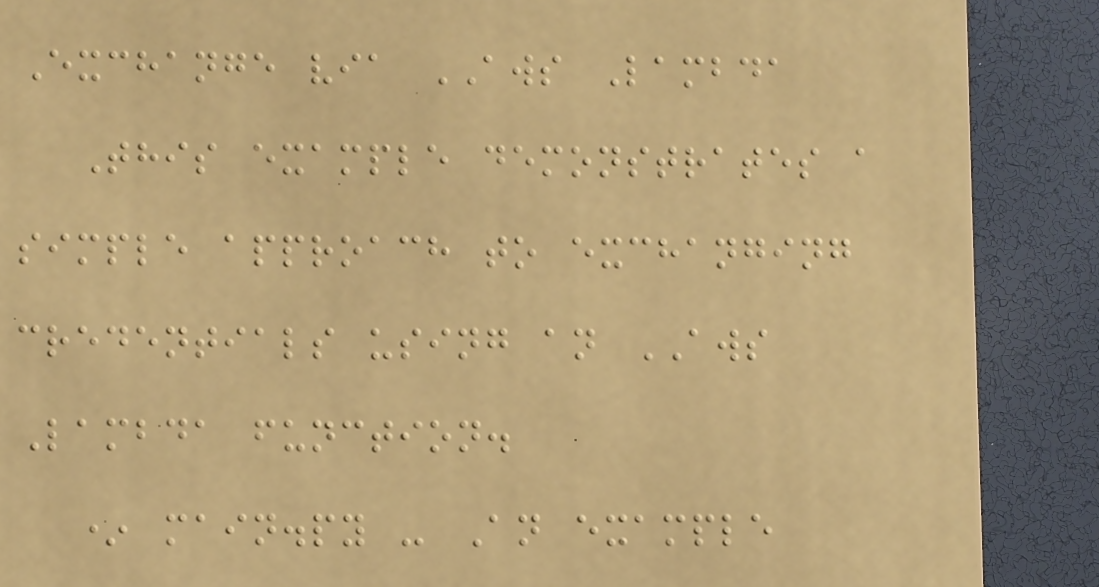Exchange via AWS Lambda
This example demonstrates a
simple approach to exchanging
credentials using an AWS
Lambda function.
* main.py - An example
